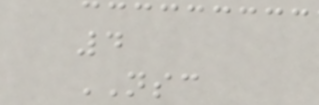4
NSC
